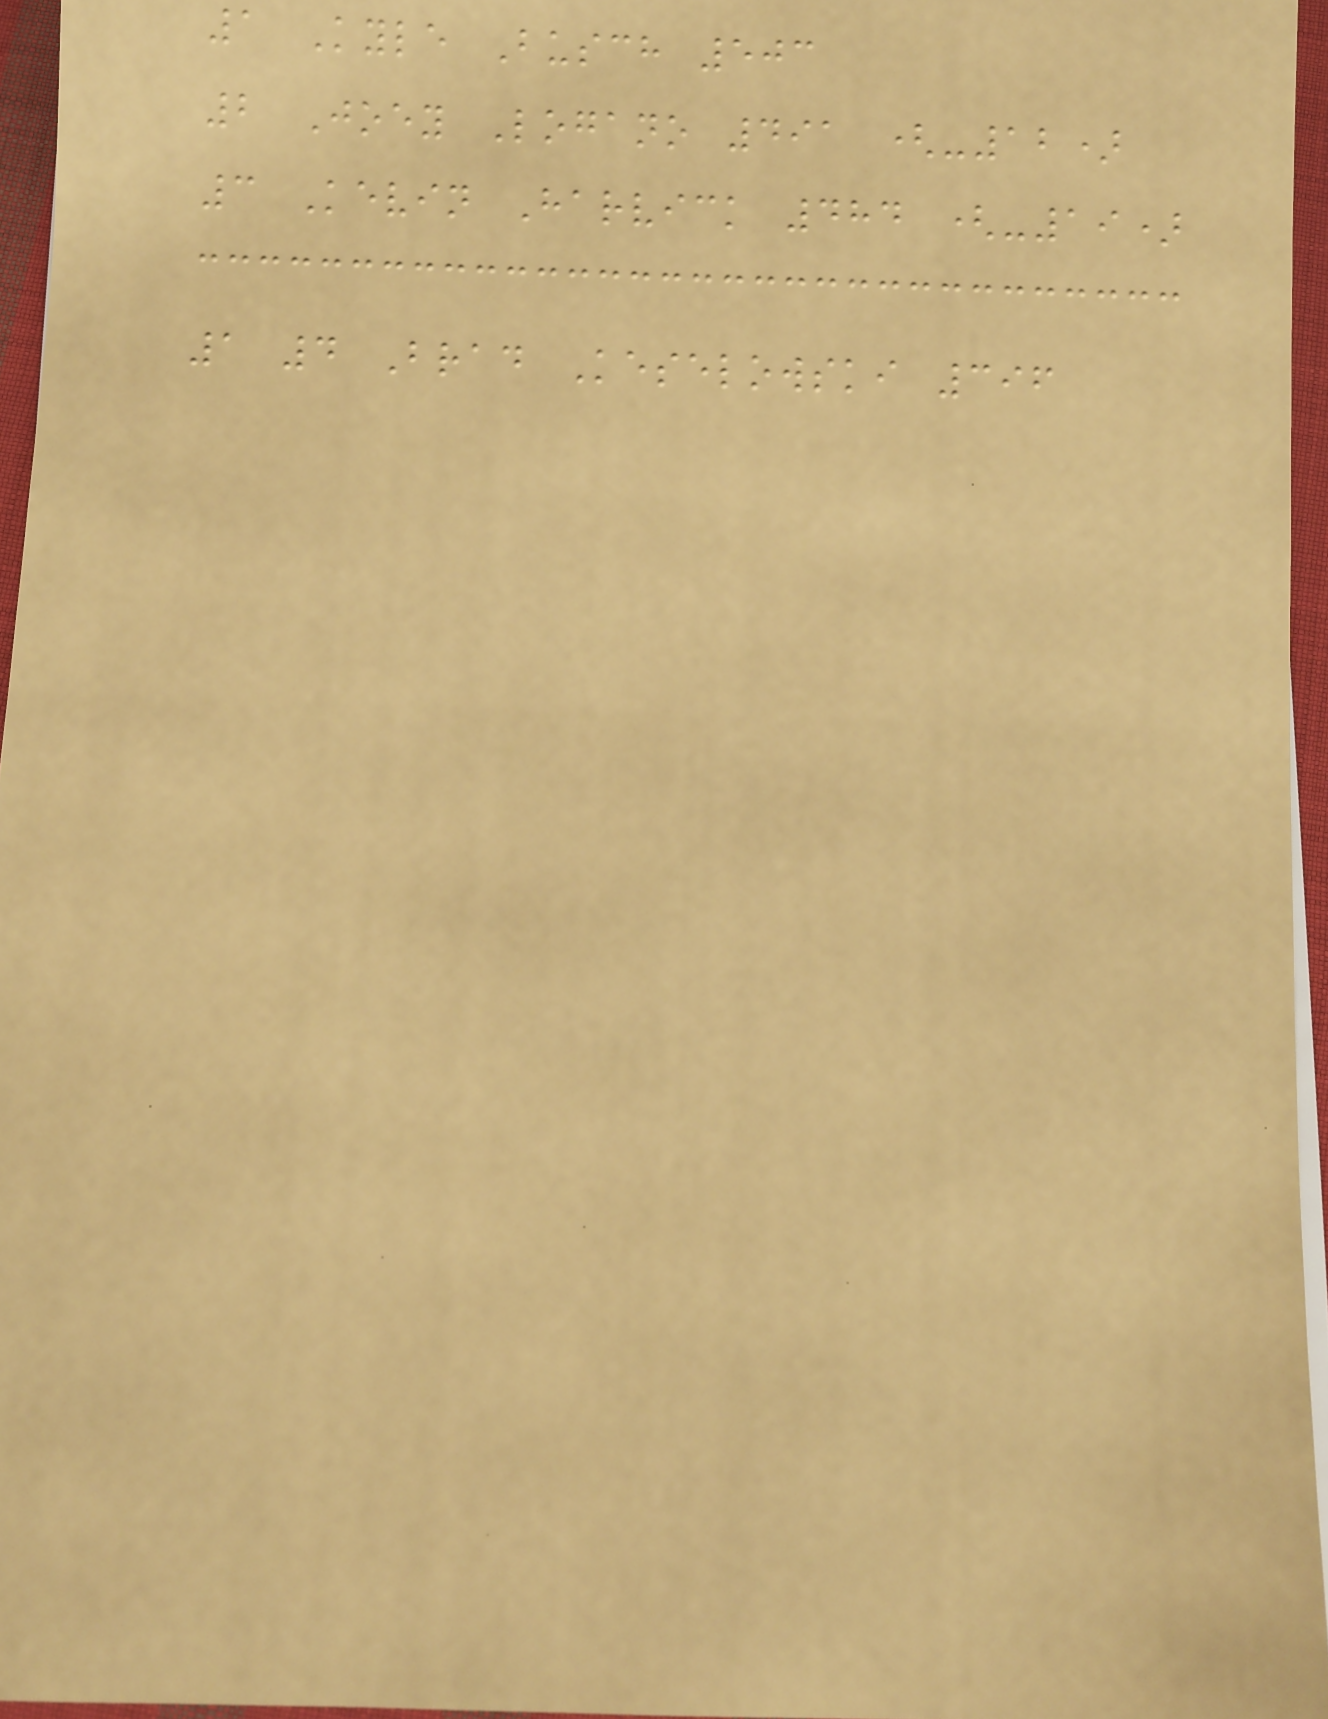1 Kyle Busch 503
2 Joey Logano 491 (-12)
3 Kevin Harvick 484 (-19)
1 4 Brad Keselowski 396
